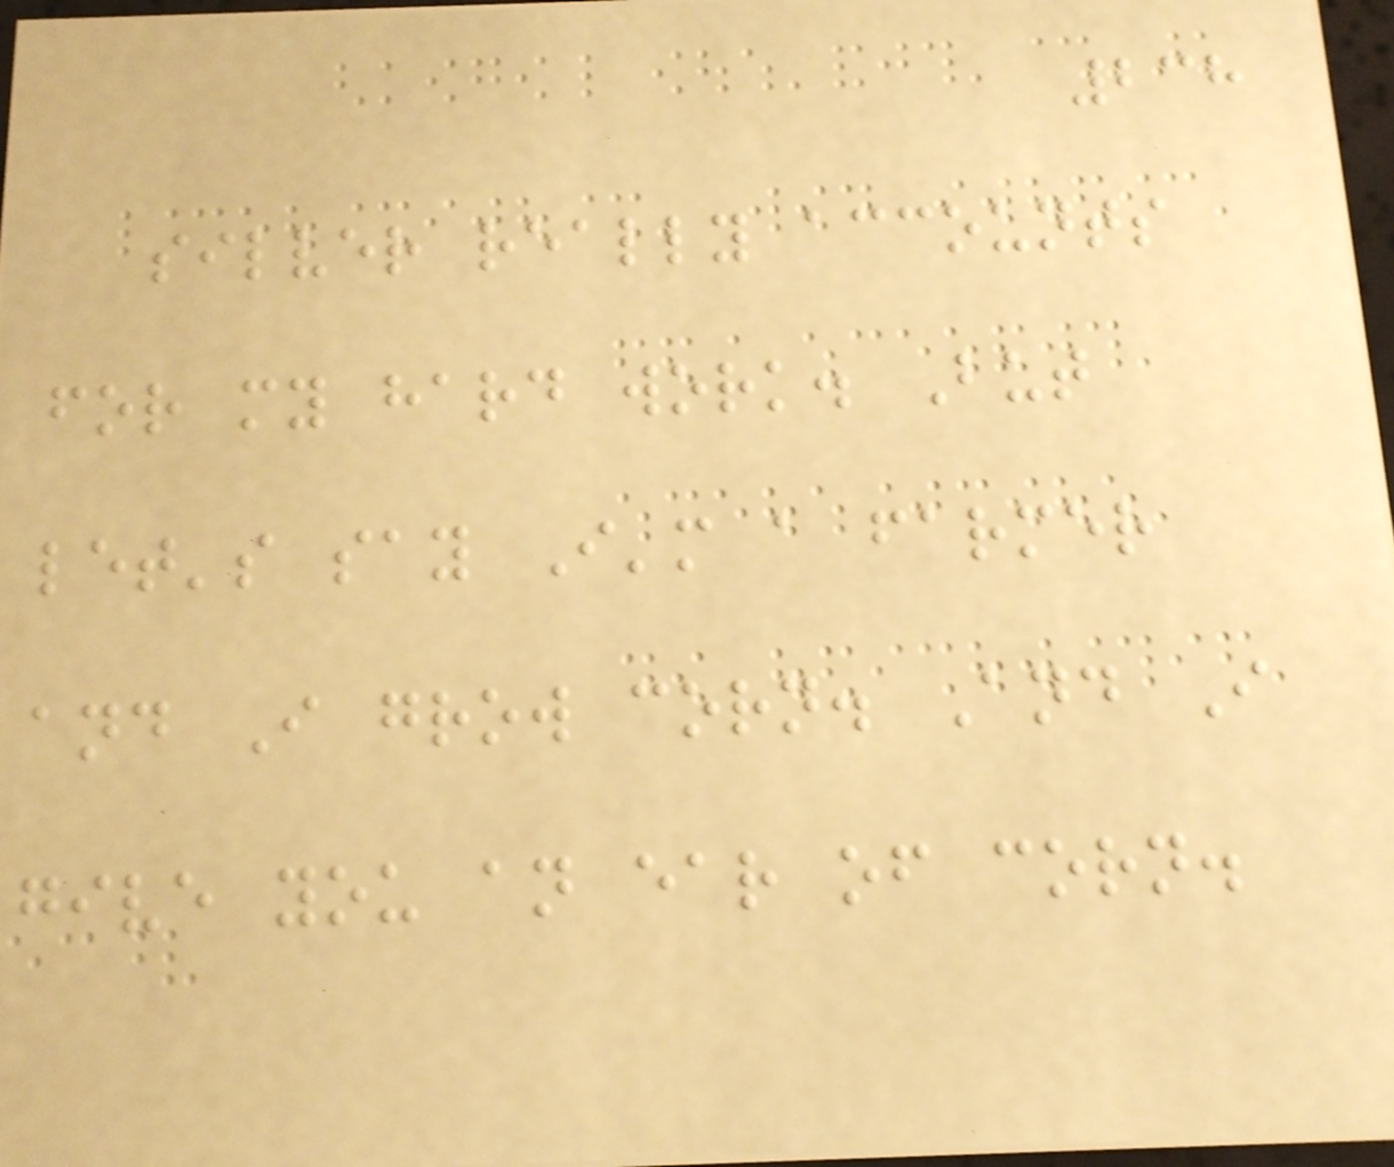238
silver really accounts
for my hard work. But
let's say I'm a farmer
and I grow corn. And I
give you an ear of corn.
